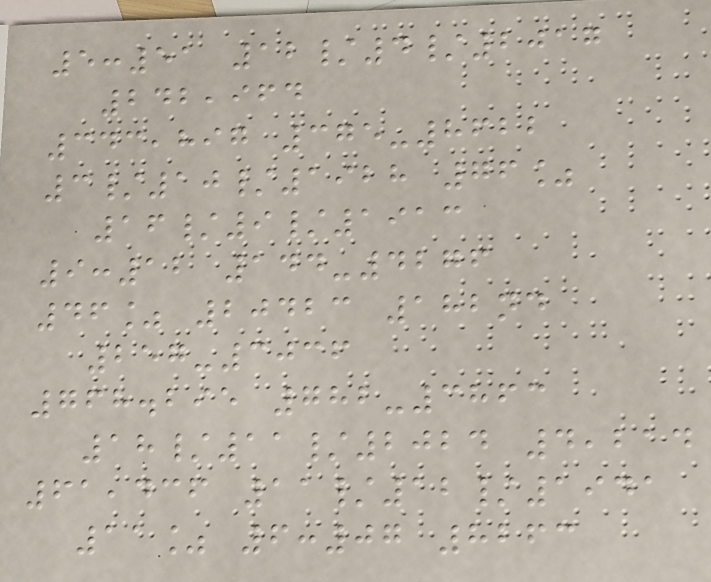5:51 12/4/2017
242,964
343,897 375-8622
3/10/1928 76%
16/9/1913
9:12 144-4276
46% 20423 182nd
257-3036
768.295 782-3863
18/11/2024 4,214
61,436 11/12/1941
11% 6:07 8263
